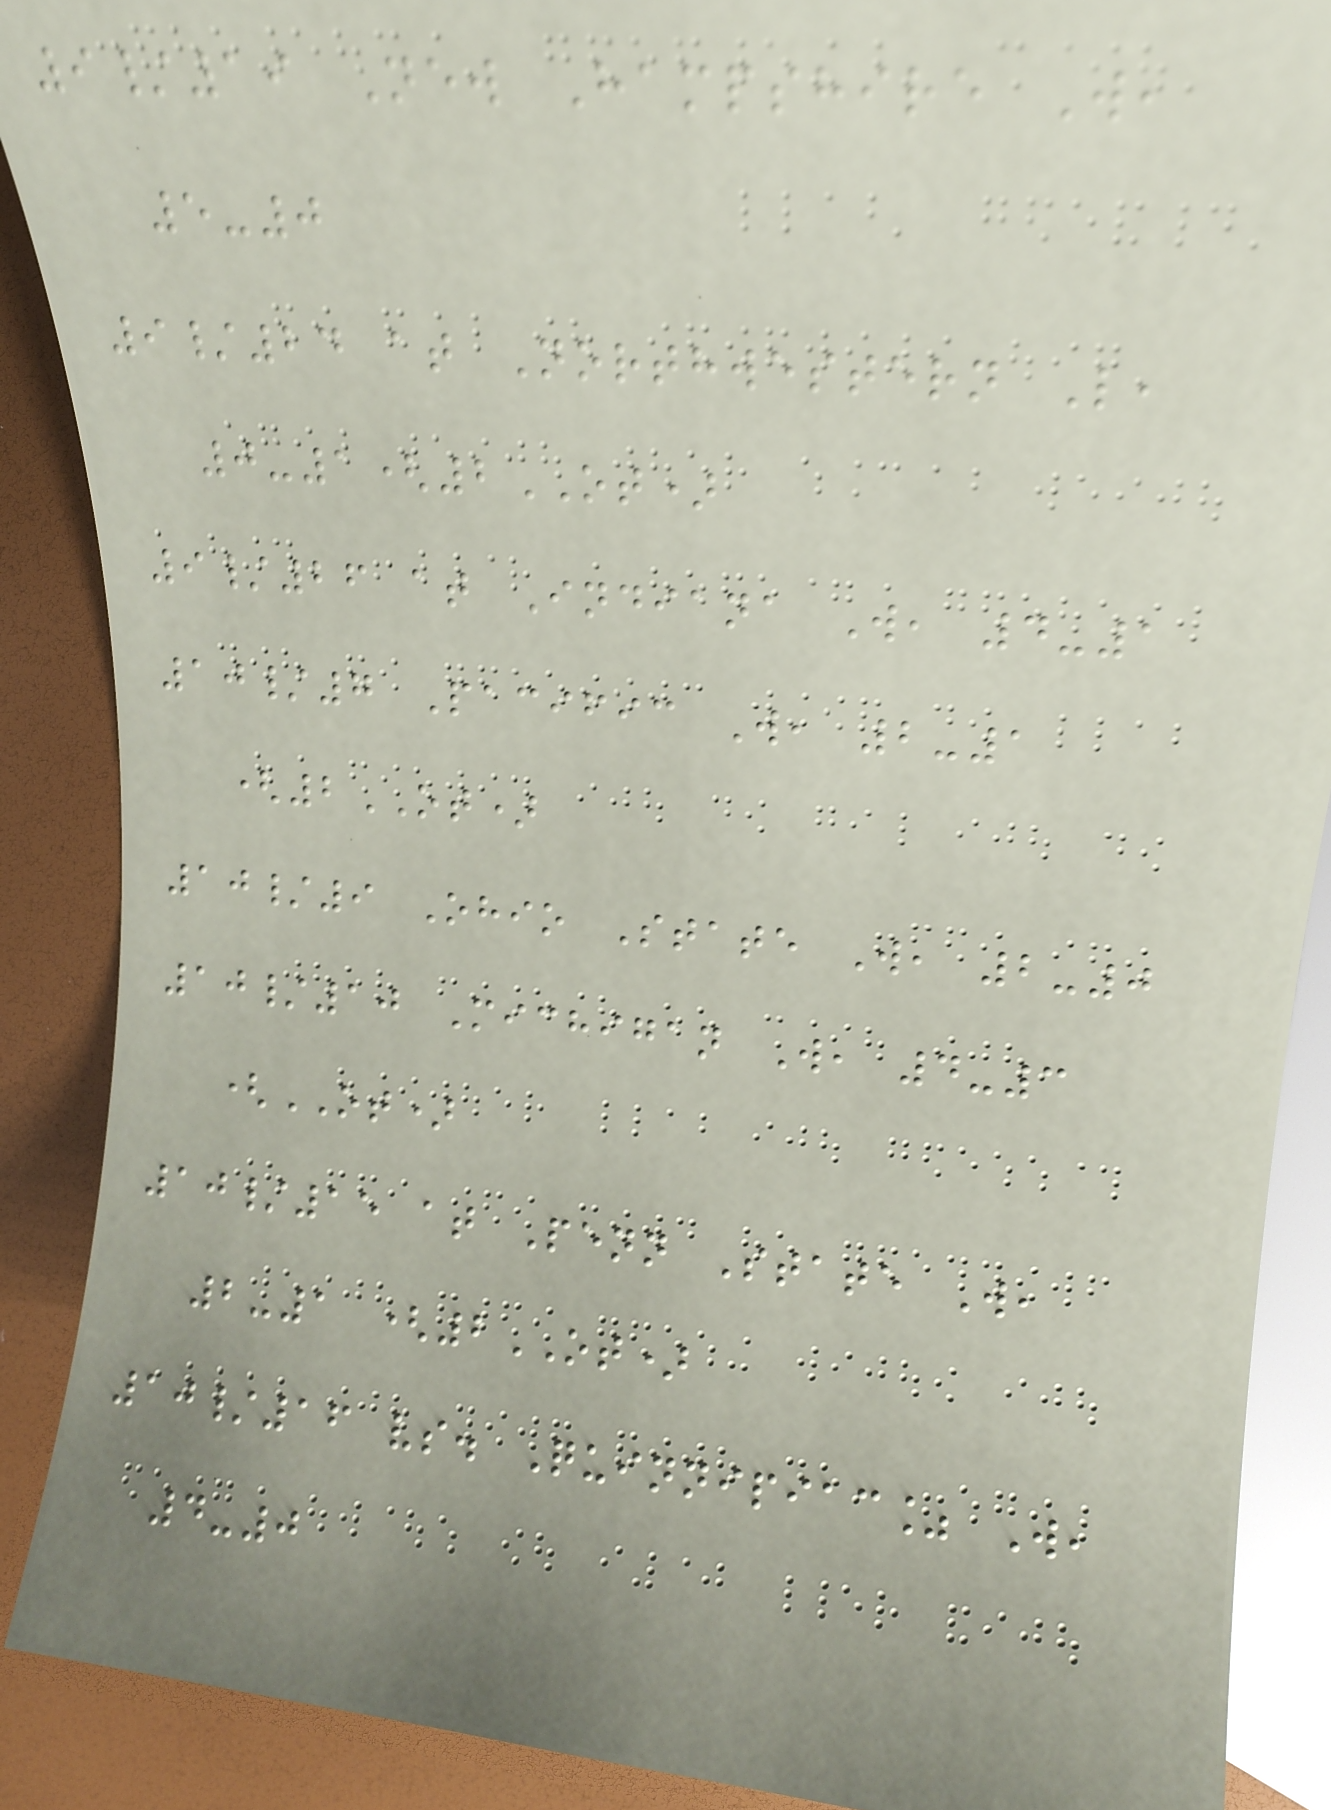9/19 New Hampshire W,
5-0
9/24 at Northwestern L,
0-1(2OT)
9/26 at Indiana W, 4-1
10/7 Pacific W, 2-1
(2OT)
10/9 Ohio State W, 2-0
10/10 Michigan W, 4-3
(OT)
10/15 at Penn State W,
2-1 (2OT)
10/16 vs. Quinnipiac% W,
4-0
